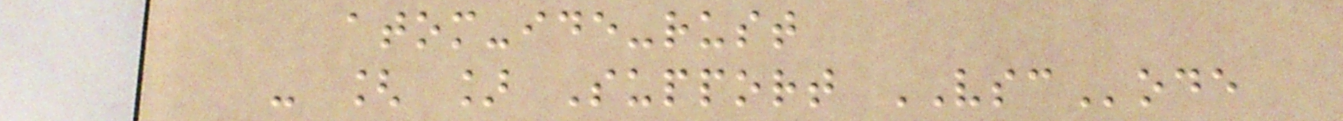atom-ide-rust
- [ ] Support VSCode
